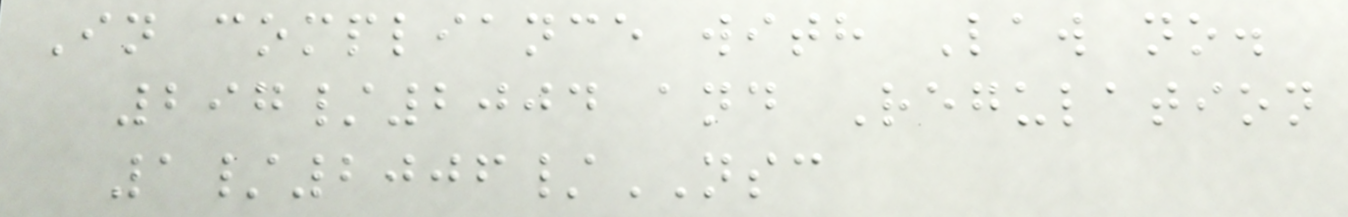In compliance with Law no.
297/2004 and Regulation
1/2006/NSC
